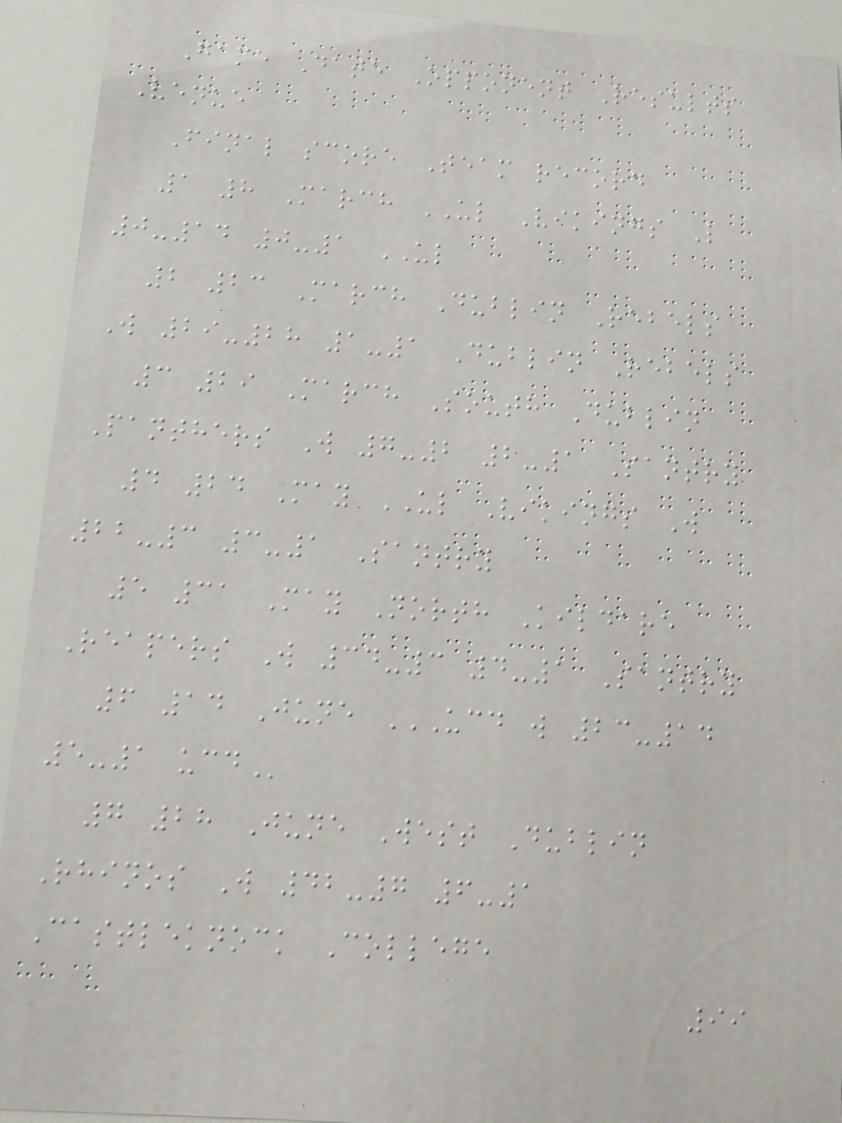Game Date Opponent Results
Venue
Final score Team record
1 8 March UL Vikings L
0-14 0-1 UL
2 23 March Dublin Rebels
W 29-28 1-1 Dublin Rebels
3 29 March South Dublin
Panthers W 7-2 2-1 Santry
4 24 May UL Vikings W
22-3 3-1 Santry
5 31 May North Kildare
Reapers W 34-3 4-1 Santry
6 14 June UCD W 23-14
5-1 UCD
7 28 June West Dublin
Rhinos W 42-7 6-1
Castleknock College
99
